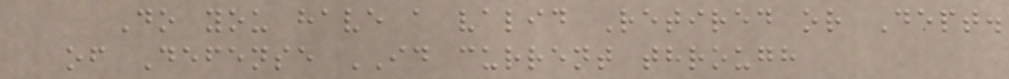Do you have a valid Retired or Dept.
of Defense ID current through
